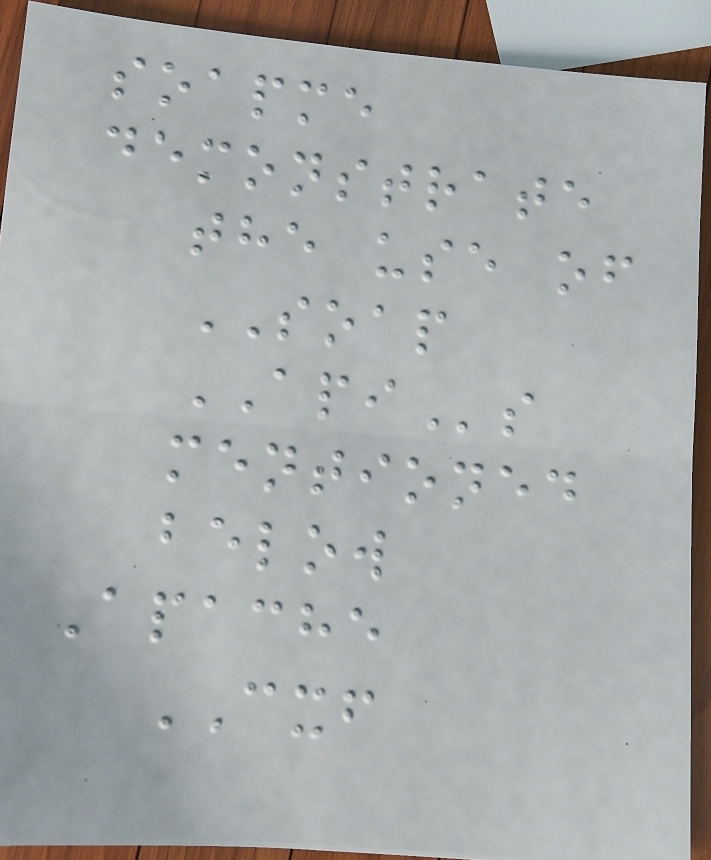soapme
demonstrate
the use of
SOAP
APIs
mentioned
below
Apache
CXF
